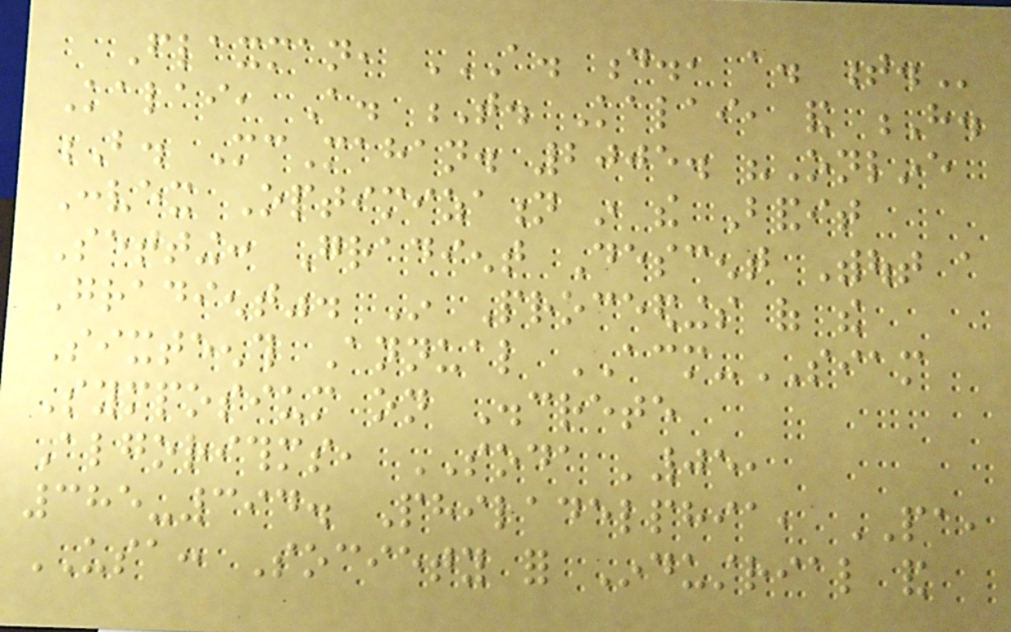Flaxman, A. D., A. T.
Kalai, A. T. Kalai, and H.
B. McMahan. 2005. "Online
Convex Optimization in the Bandit
Setting: Gradient Descent Without a
Gradient". In Proceedings of the
Sixteenth Annual ACM-SIAM
Symposium on Discrete
Algorithms, SODA '05,
385-394. Philadelphia, PA,
USA: Society for Industrial and
